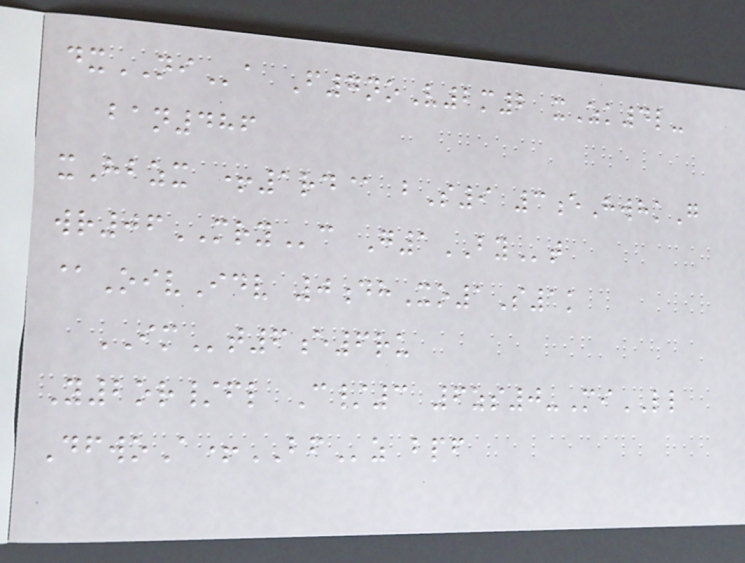dxNIa F7noV2m2 xZk4l-
ban486
xHbzx +1rd@ bS9 3eHwhkG
wr06MRYc G1BYt
@OivIdv 0dhXo1S1k
IMt6e6ru
Y2or/fl C/3 6zs0-MiLL
DfwoA+BFz bpf
